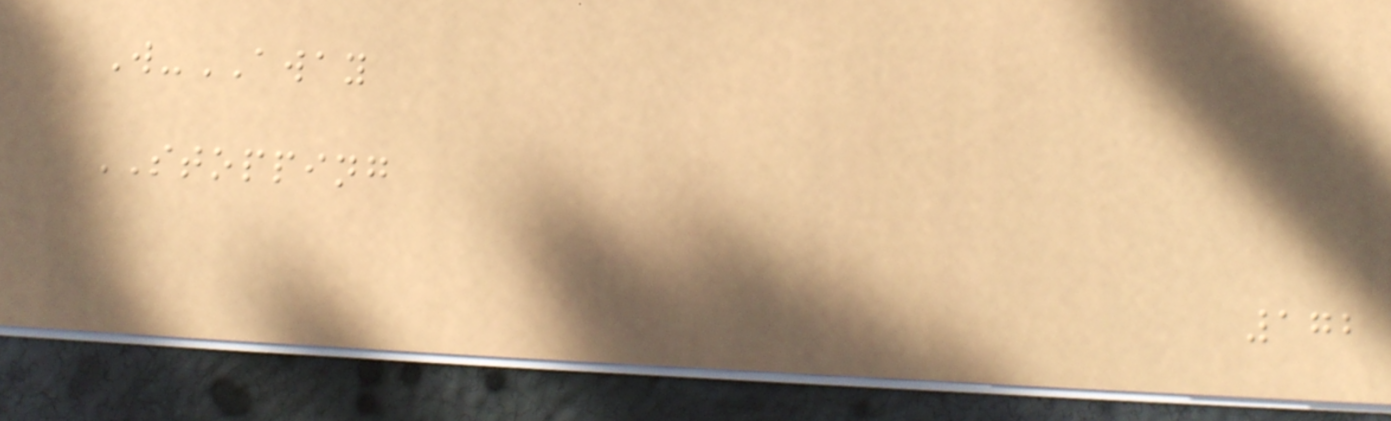W-AWAY
STOPPING
172
